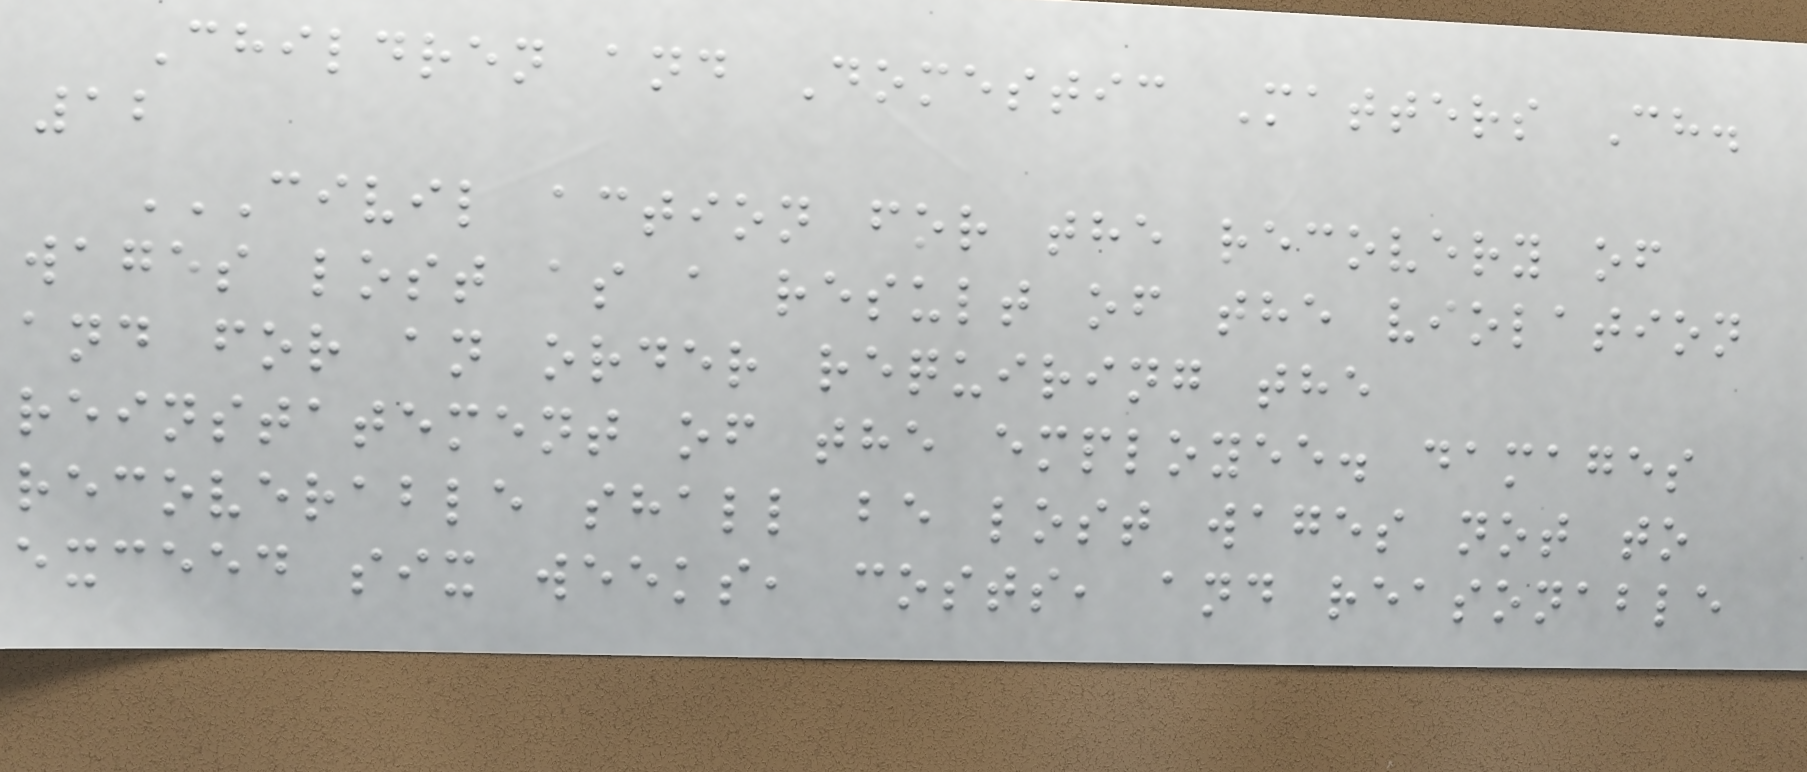Children and Domestic Matters Ch.
12
CIVIL ACTION FOR THE RECOVERY OF
WAGES LOST AS A RESULT OF THE VIOLATION
AND FOR AN ORDER REQUIRING THE
REINSTATEMENT OF THE EMPLOYEE. DAMAGES
RECOVERABLE SHALL BE LOST WAGES NOT TO
EXCEED SIX WEEKS, COSTS, AND REASONABLE
